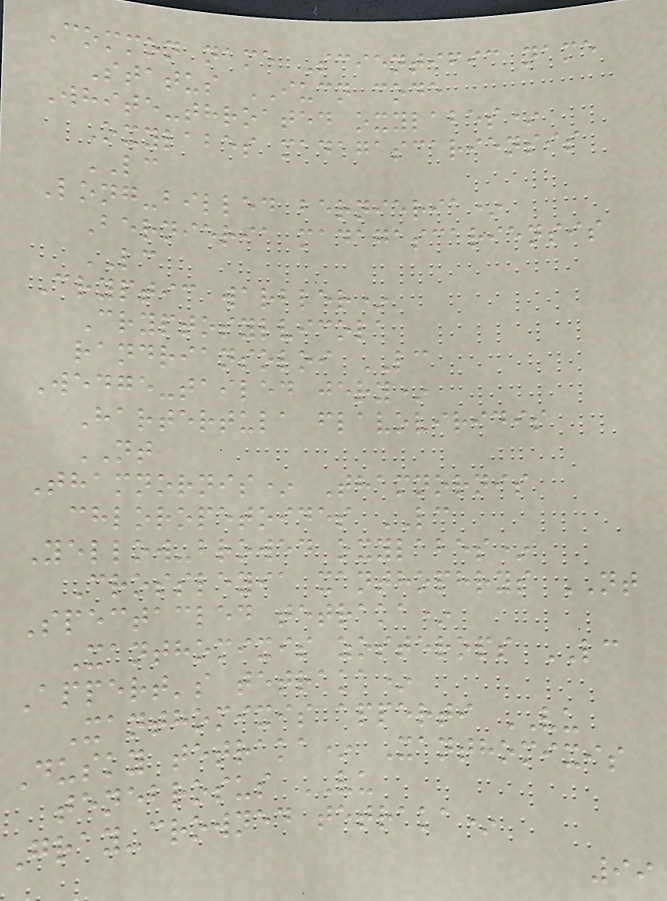Common name Scientific name
Status IUCN code
White-throated oxylabes*
Oxylabes madagascariensis
LC
Long-billed bernieria*
Bernieria madagascariensis
LC
Cryptic warbler*
Cryptosylvicola
randriansoloi LC
Wedge-tailed jery*
Hartertula flavoviridis
NT
Thamnornis* Thamnornis
chloropetoides LC
Yellow-browed oxylabes*
Crossleyia xanthophrys NT
Spectacled tetraka*
Xanthomixis zosterops LC
Appert's tetraka*
Xanthomixis apperti VU
Dusky tetraka* Xanthomixis
tenebrosus VU
Gray-crowned tetraka*
99
